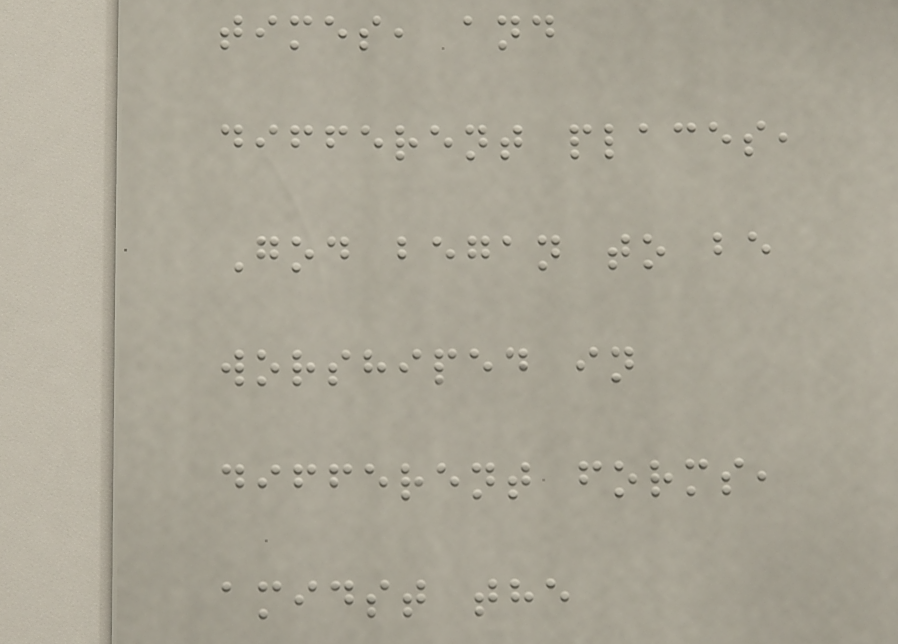times, and
different places,
God began to be
worshiped in
different forms,
amidst the
